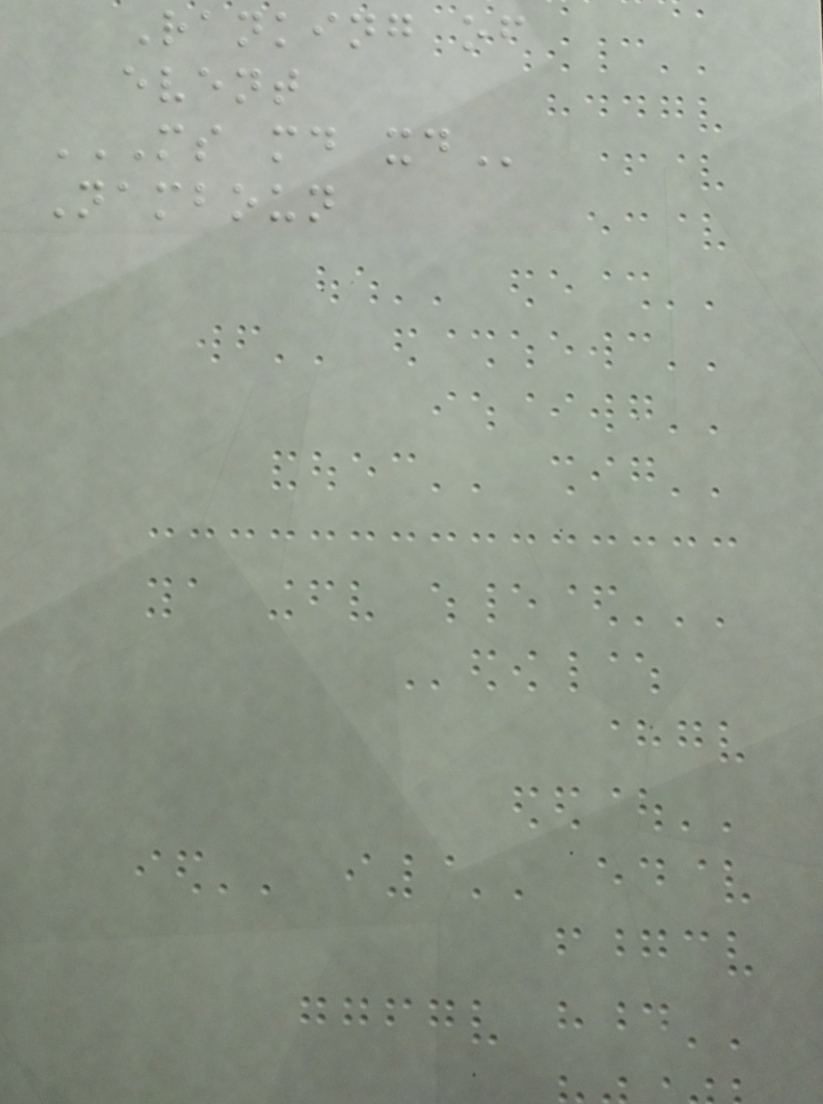Ranking of
event
MS MD XD
Namboun
